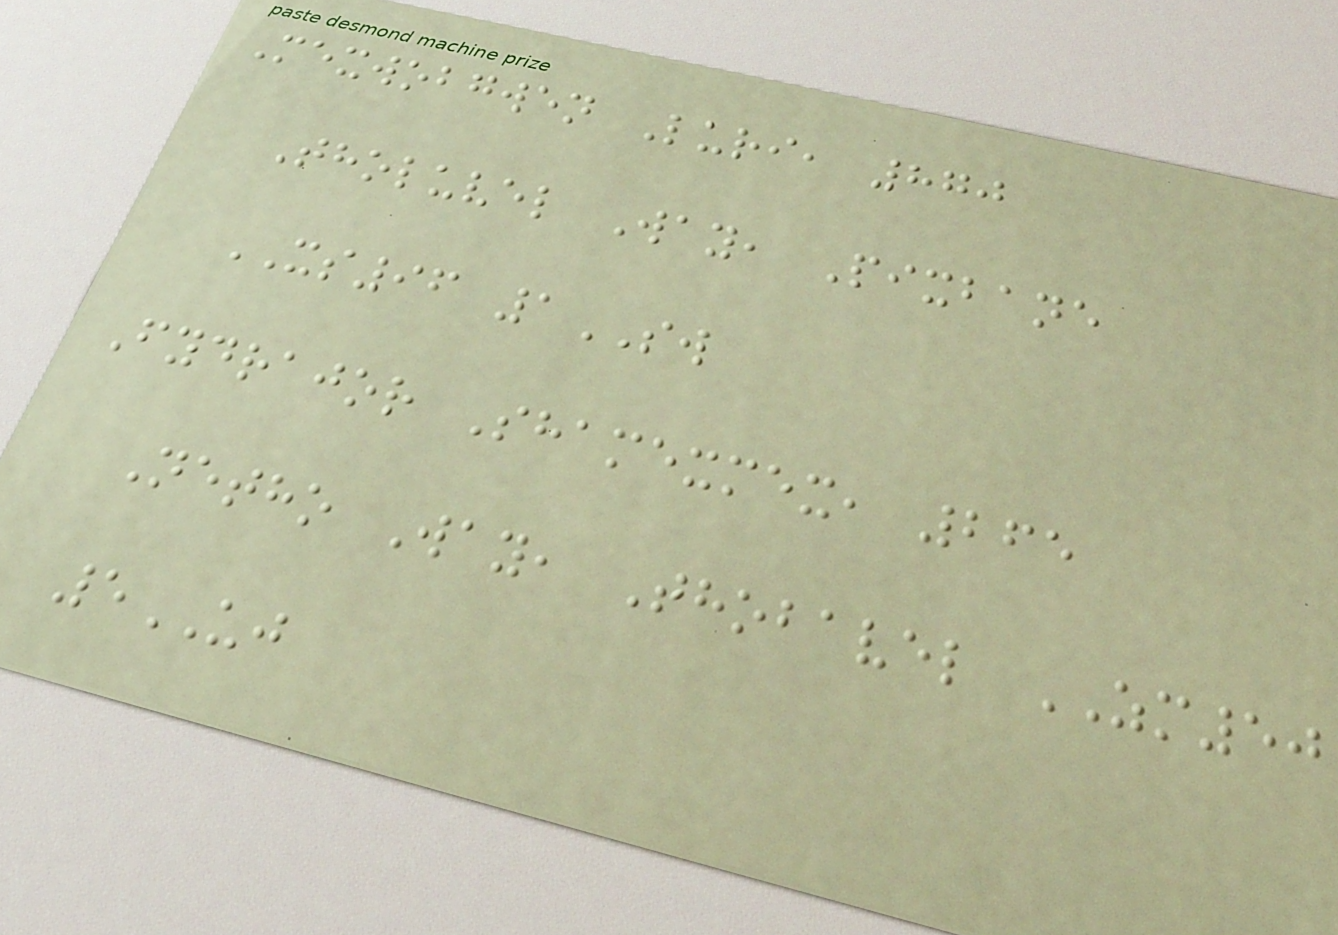Mexwobgwen Luri, 870
Tholuvel Way, Pixbane
XS96 1SW
Fydrajor Shamexmex, 265
Netho Way, Thobavel ZM50
5UJ
